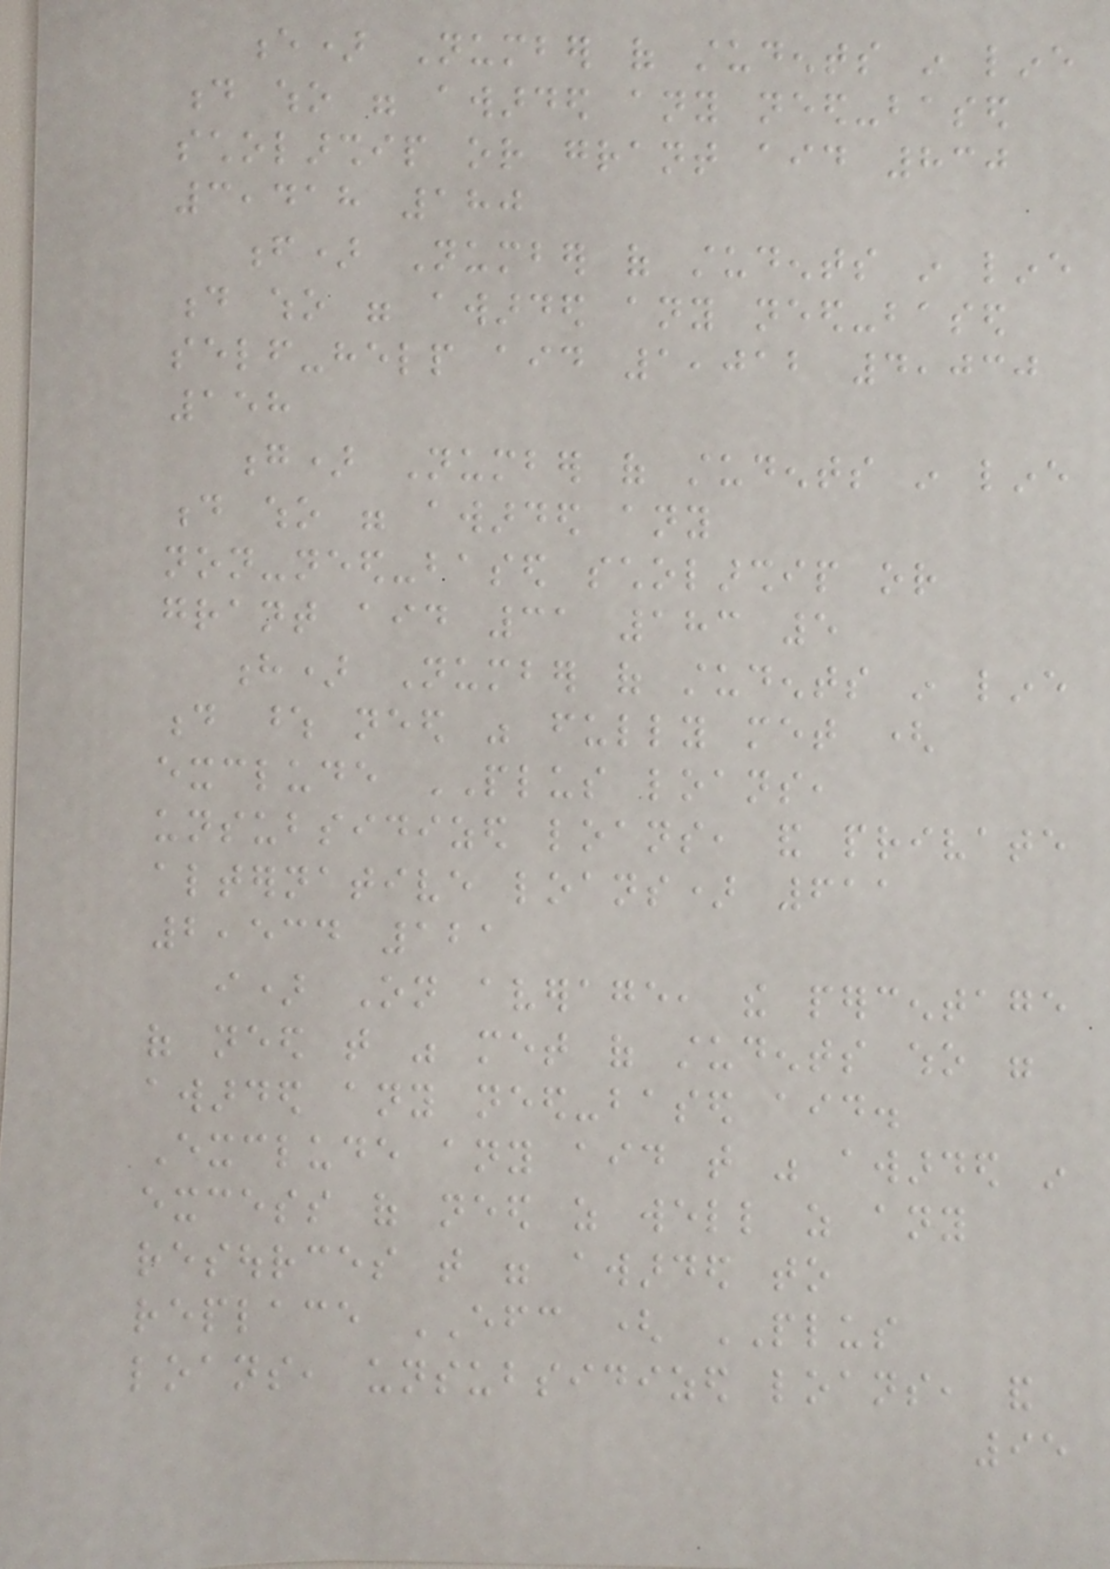e) Number of students in line
d who were awarded any need-based
scholarship or grant aid 830
3,418 180
f) Number of students in line
d who were awarded any need-based
self-help aid 1,012 4,030
158
g) Number of students in line
d who were awarded any
non-need-based scholarship or
grant aid 31 183 5
h) Number of students in line
d whose need was fully met (
exclude PLUS loans,
unsubsidized loans, and private
alternative loans) 611
2,534 121
i) On average, the percentage
of need that was met of students who were
awarded any need-based aid.
Exclude any aid that was awarded in
excess of need as well as any
resources that were awarded to
replace EFC ( PLUS
loans, unsubsidized loans, and
95
